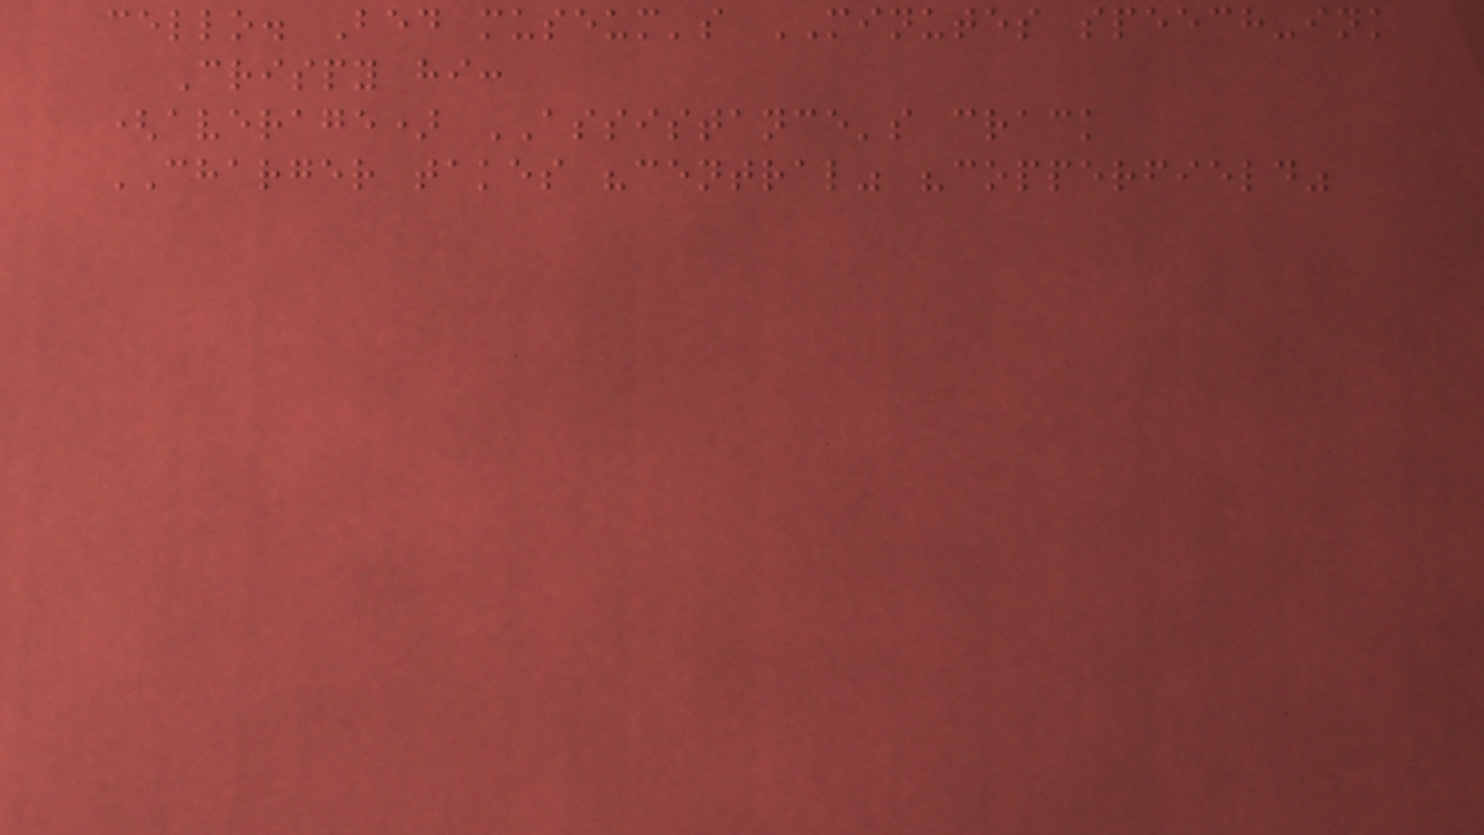cello. Bed museum's MINUTES speech-ink
Crispy hi:
(average) ASSISTANCE's crack
CHARGER takes "central" "copperfield"
